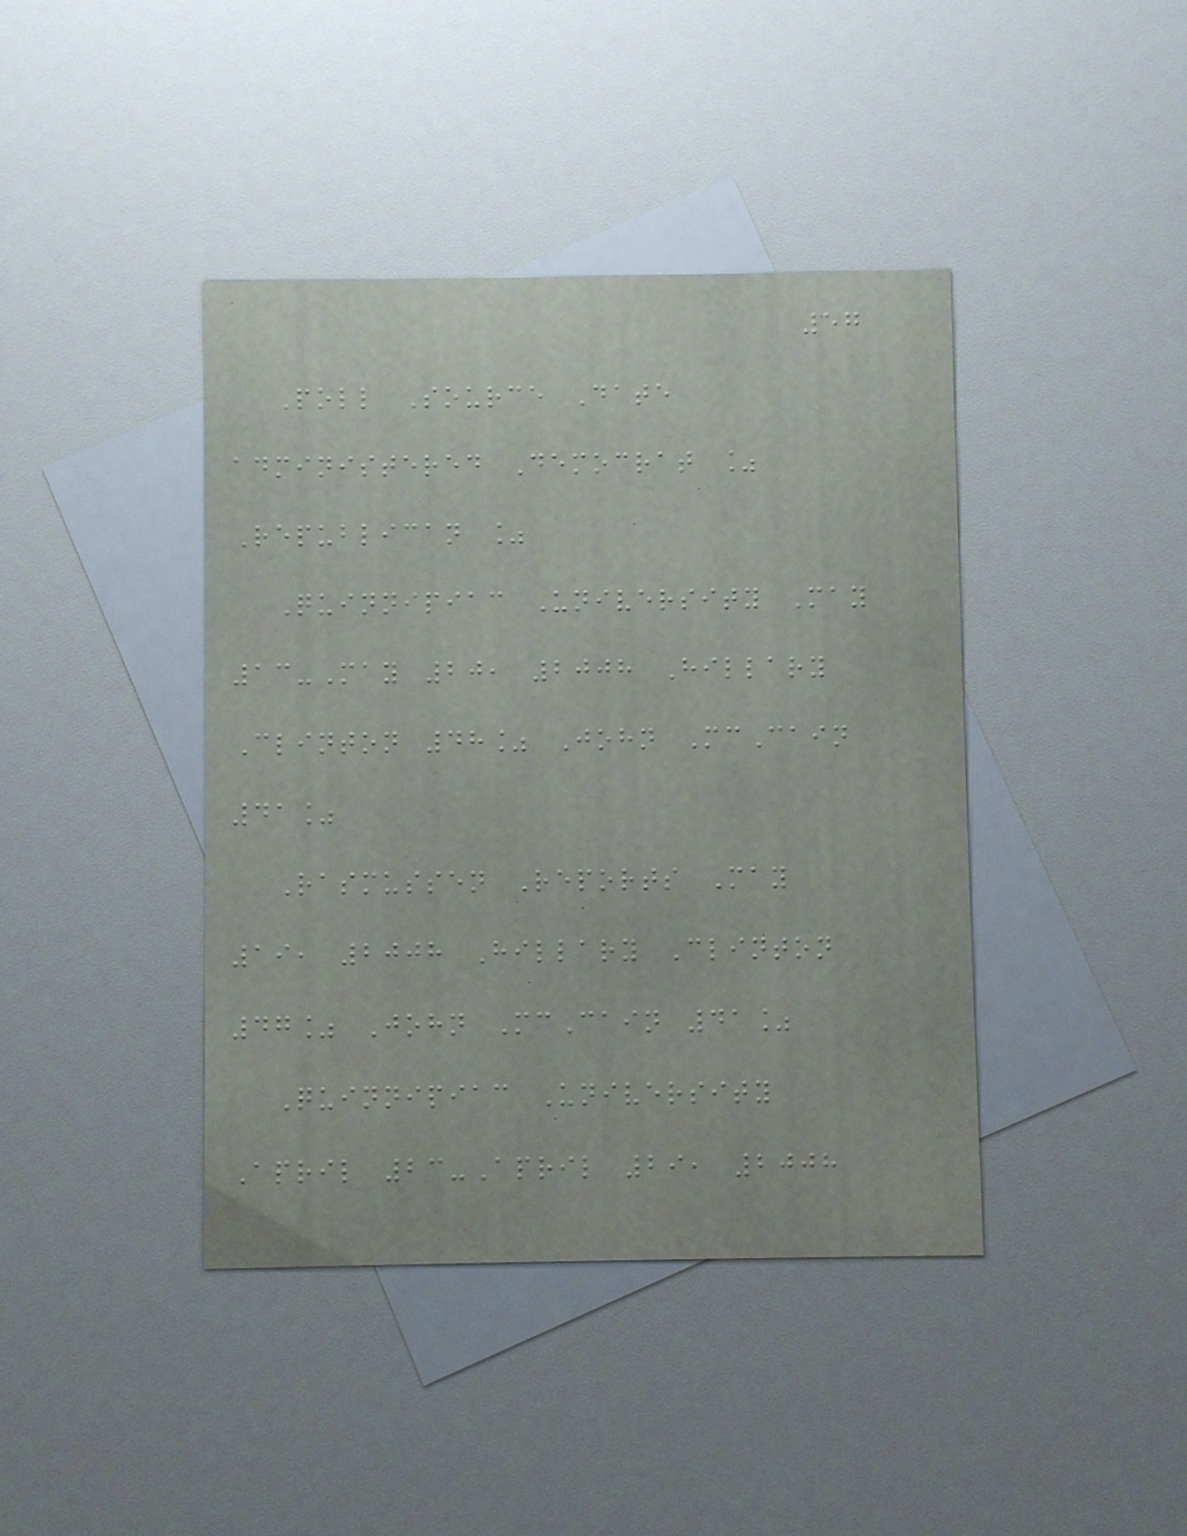57
Poll Source Date
administered Democrat %
Republican %
Quinnipiac University May
13-May 20, 2008 Hillary
Clinton 48% John McCain
41%
Rasmussen Reports May
19, 2008 Hillary Clinton
47% John McCain 41%
Quinnipiac University
April 23-April 29, 2008
